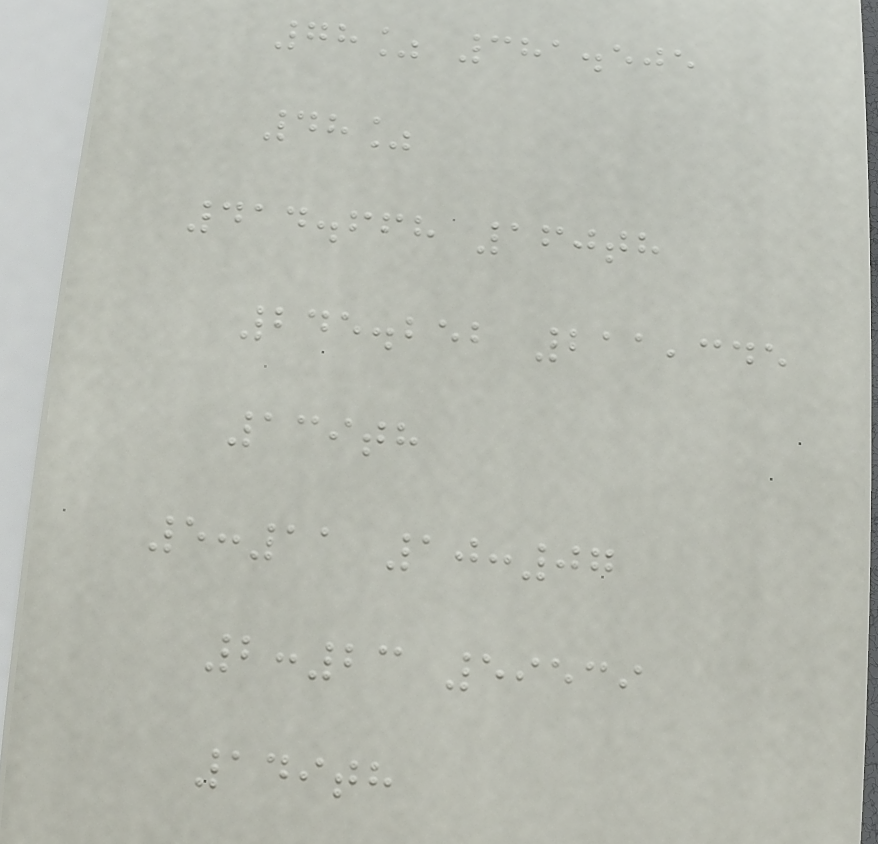78% 381.505
48%
414.668 160th
245.252 211,345
139th
5:11 10:07
2:23 59539
149th
